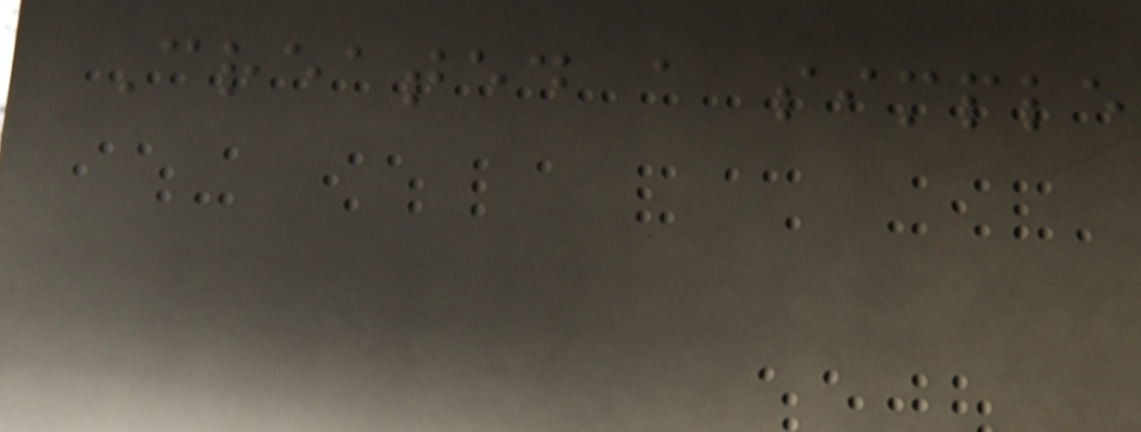Created a simple
